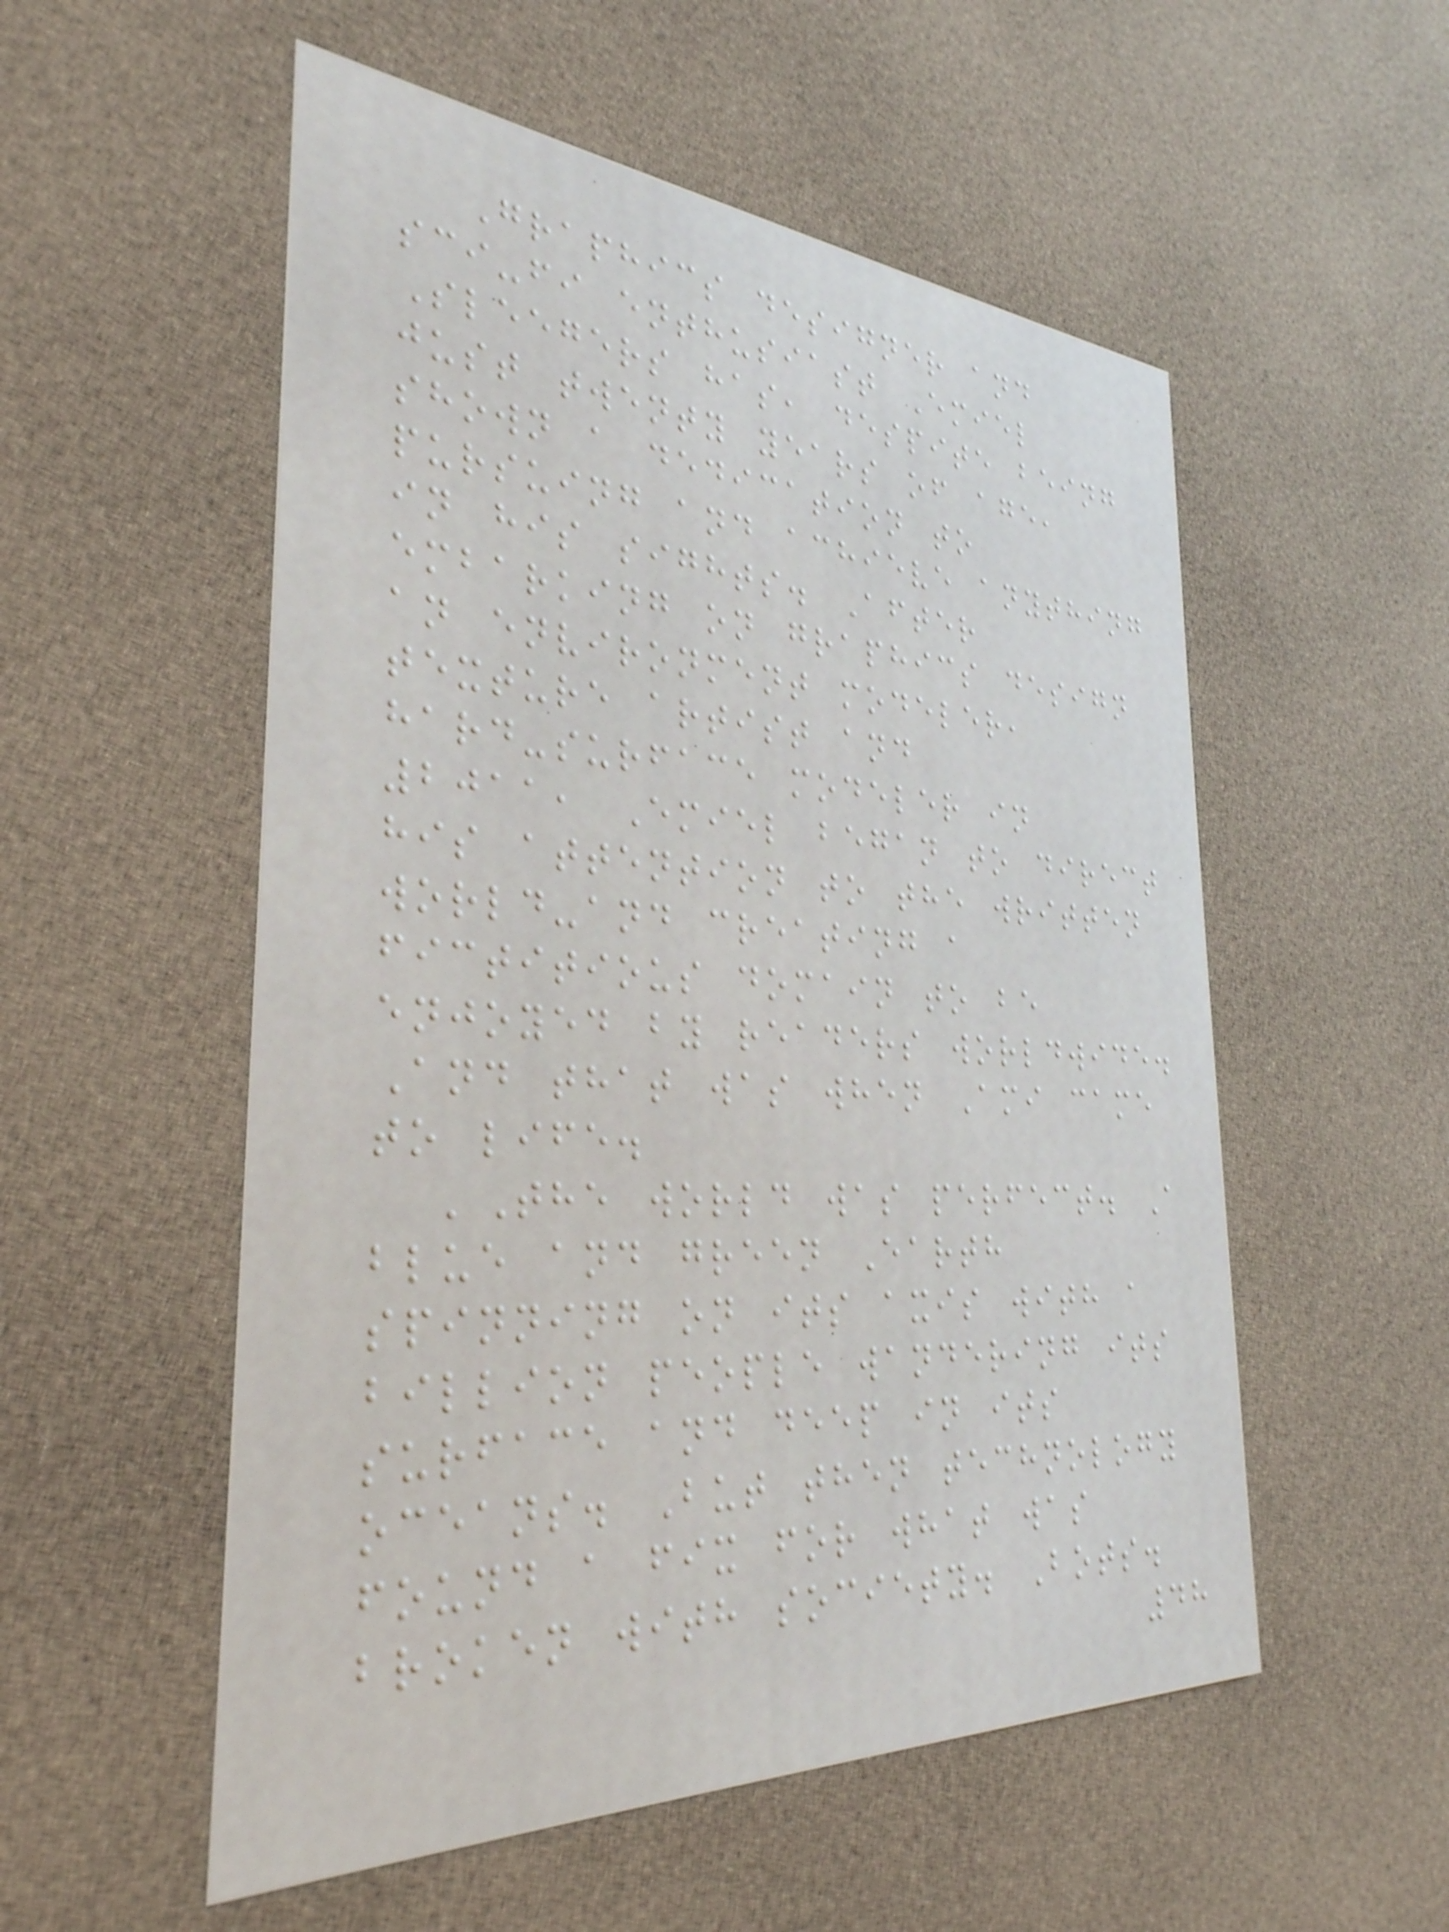Graphics designer and
sci-fi enthusiast Emiel
Sleegers has, despite being
just twenty years of age,
shown a dedication to
pursuing and achieve anything
in his sights. After
embarking on graphics design
an environment modeler,
texture artist and
hard-surface modeler in
2011, Emiel began to direct
his attention to the written
world-and creating a
fictitious domain to be
enjoyed by readers worldwide.
And that was when Ami came
to life.
'The world was perfect. A
blue and green Earth
spinning on its axis with a
billion people wandering its
surface and deep in its
oceans. But then technology
found a fix for what was
broken with society. Bots.
48
